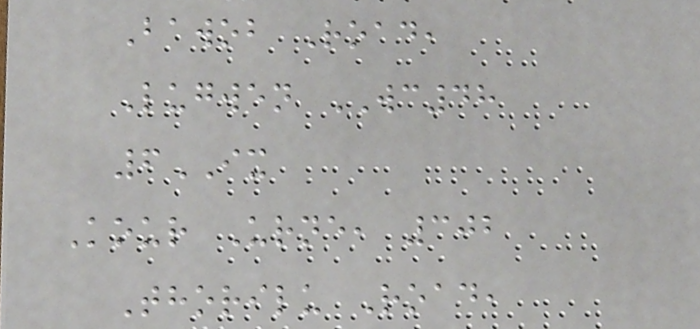Bawob Road,
Lugwen WC48
6IX
Kour Urne, 302
Thorilu Road,
